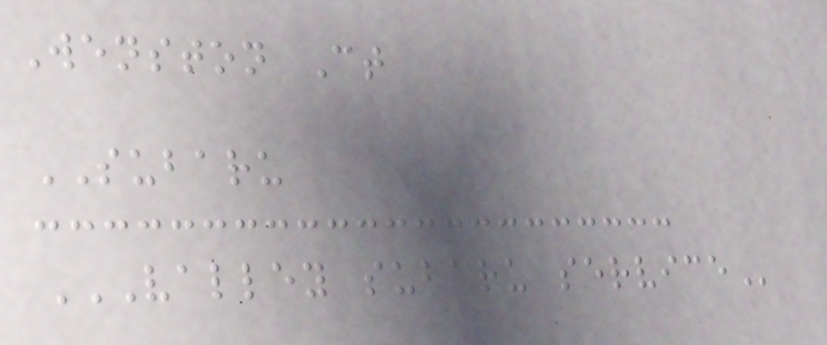Wenston Ct
SUBARU
VALLEY SUBARU SERVICE
